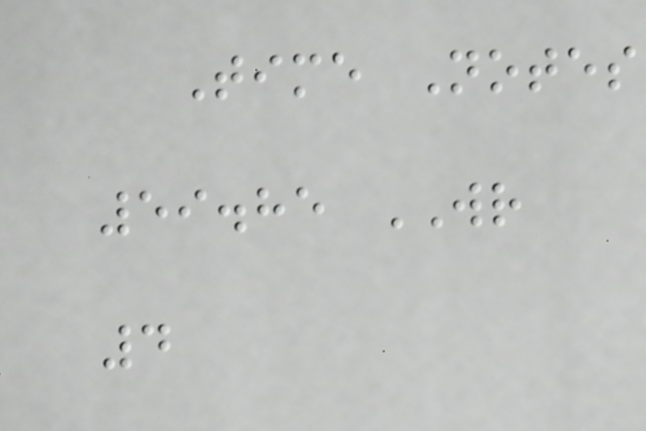Time Notes
59.85 WR
4
